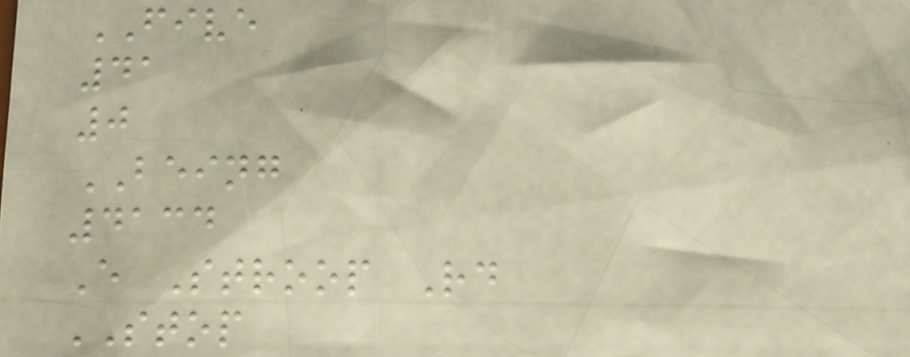FIVE
41
0
BEING
4134
E Stroop Rd
STOP
